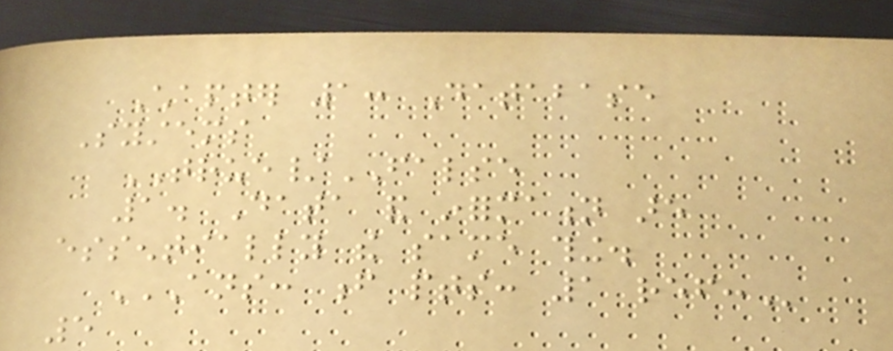Chapter 1: Database
Systems
TRUE/FALSE
1. Data and information are
essentially the same thing.
ANS: F PTS: 1 REF:
5
